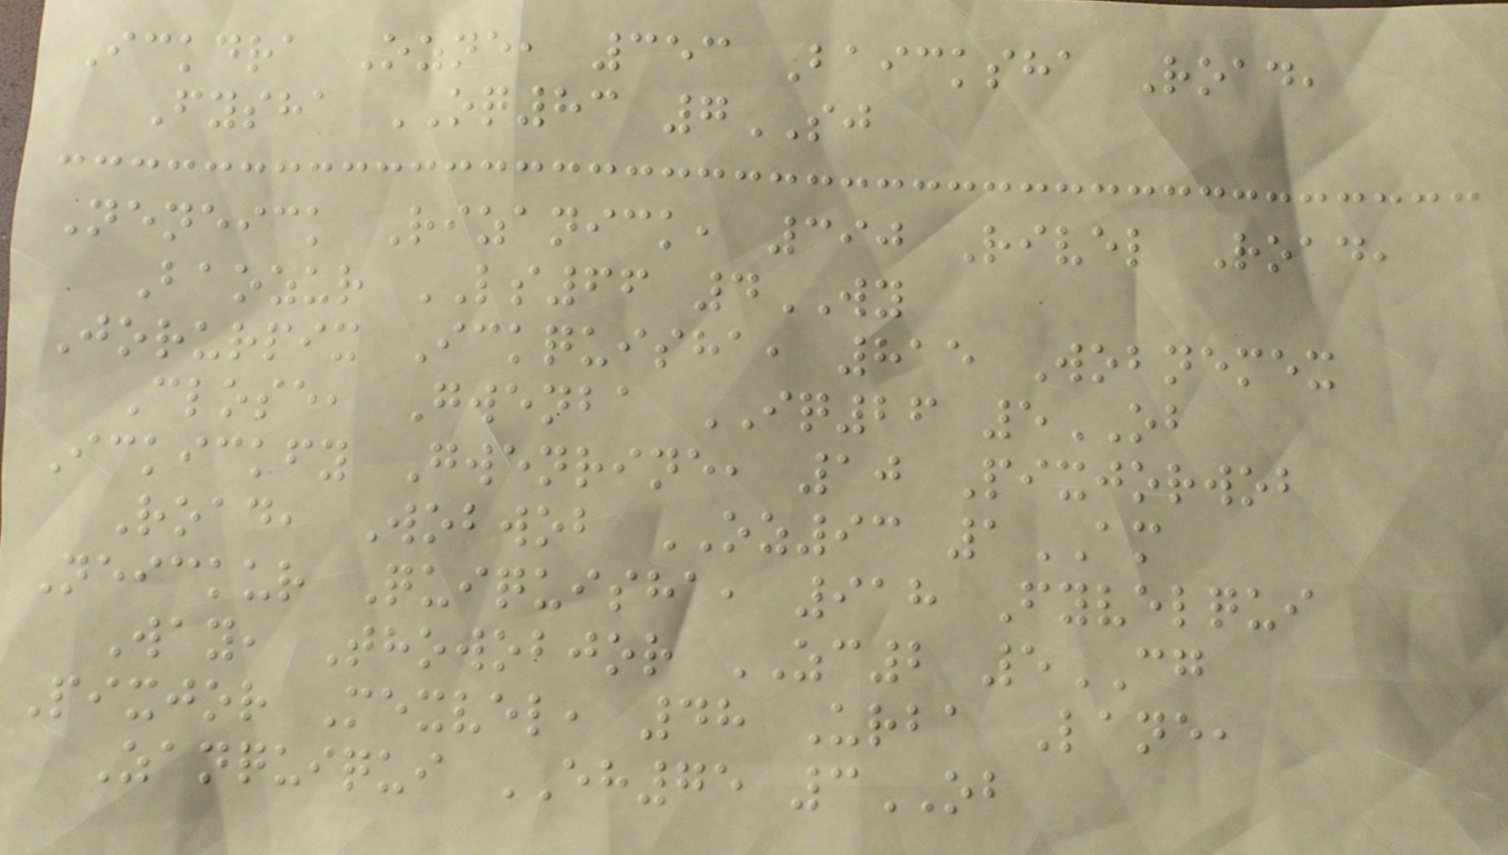Ickdra Ozne, 353 Baicksha Road,
Fysha OQ83 7SJ
Neneick Rizanick, 390 Rivel Road,
Baozur LS66 4WY
Jorurpix Ickquisha, 815 Wobnemex
Close, Gwenba IQ26 5OB
Ickickfy Gwenrine, 10 Pixjorwob
Road, Wobwob OZ93 1AM
Neickur Quiquisha, 918 Fyvelqui
Way, Thowobjor ZC2 5CG
Pixjor Mexvel, 48 Urba Lane,
Zanquiqui EH75 3OB
